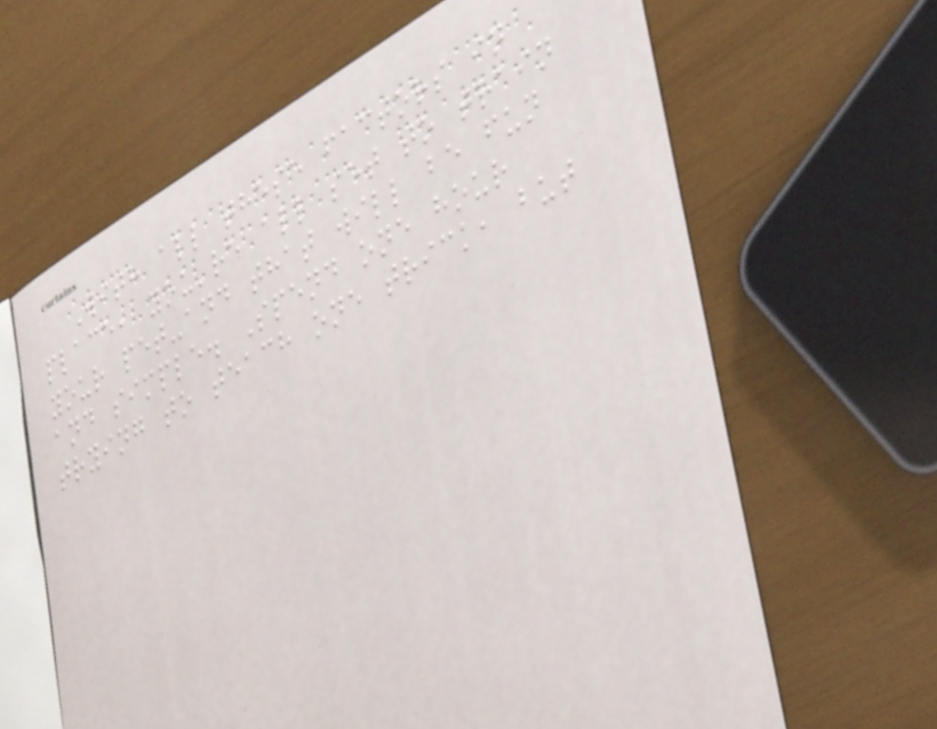With all these factors in
place, you're all set to train
your pet-and that will be fun
and simple. Spend one hour
trying to teach one trick, but
